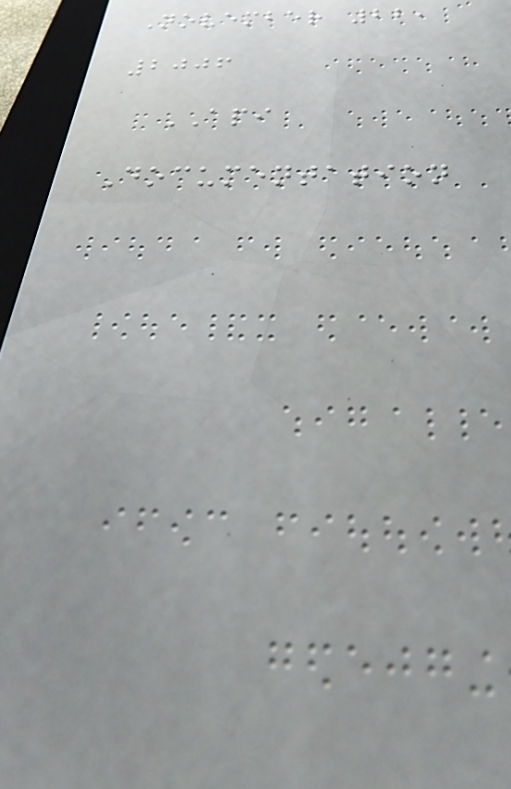November 22,
2006
API
Documentation
